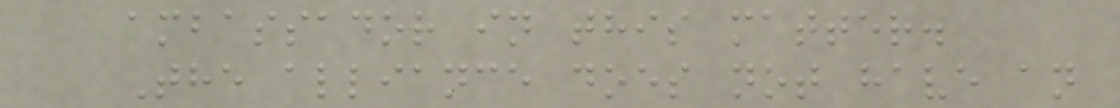ambassador in this matter.
The alliance does not have an
